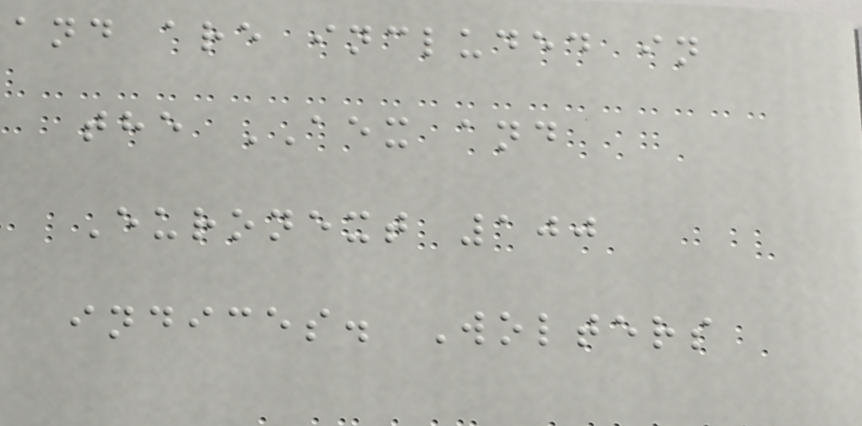and are included in
the AEX and
Euronext 100
indices. Wolters
